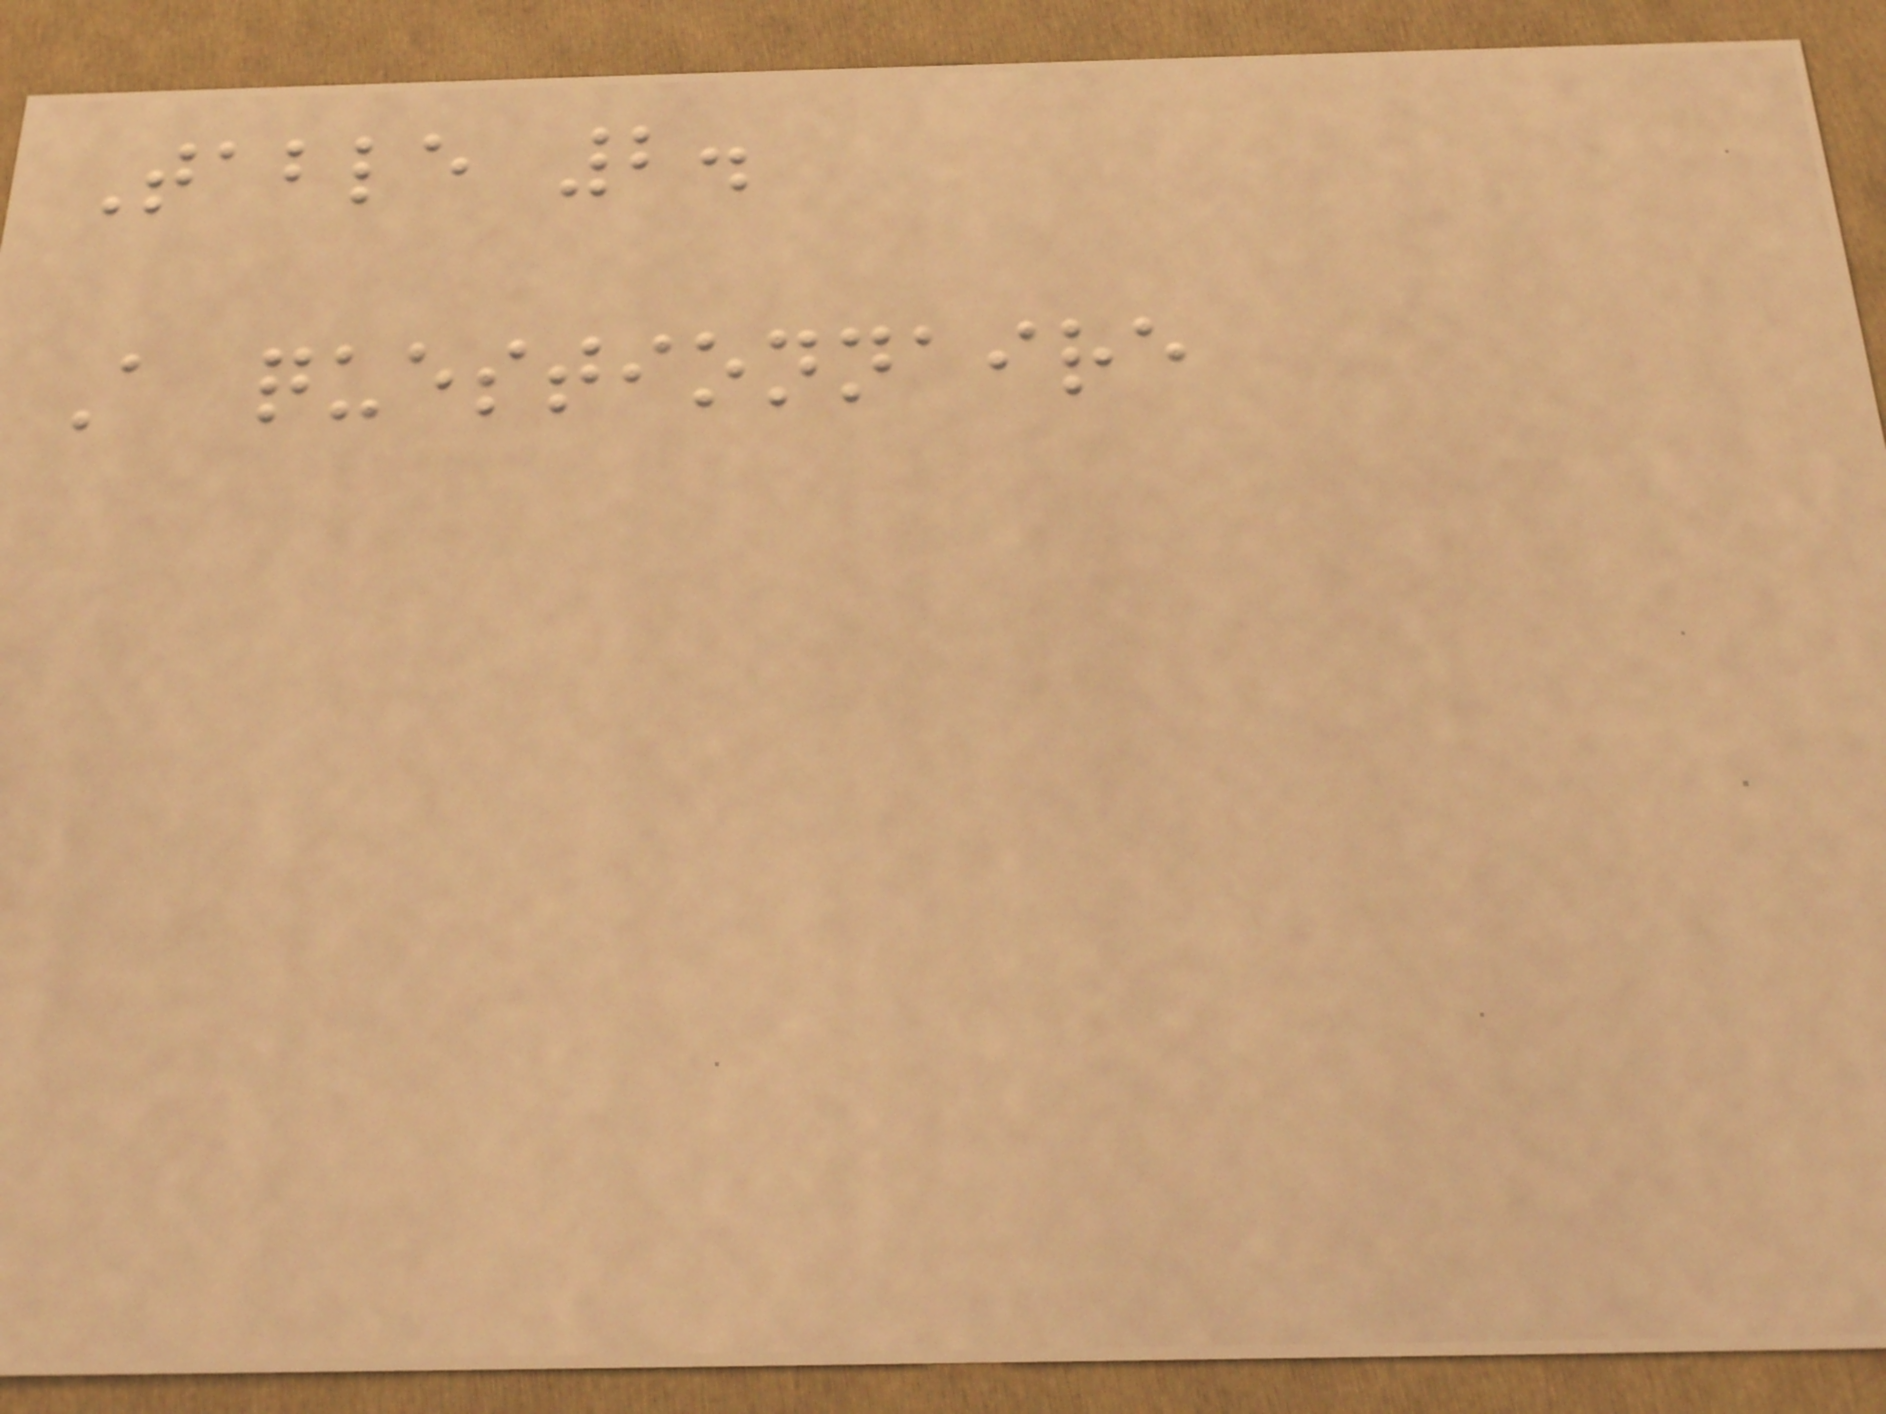Table 2.
A questionnaire
